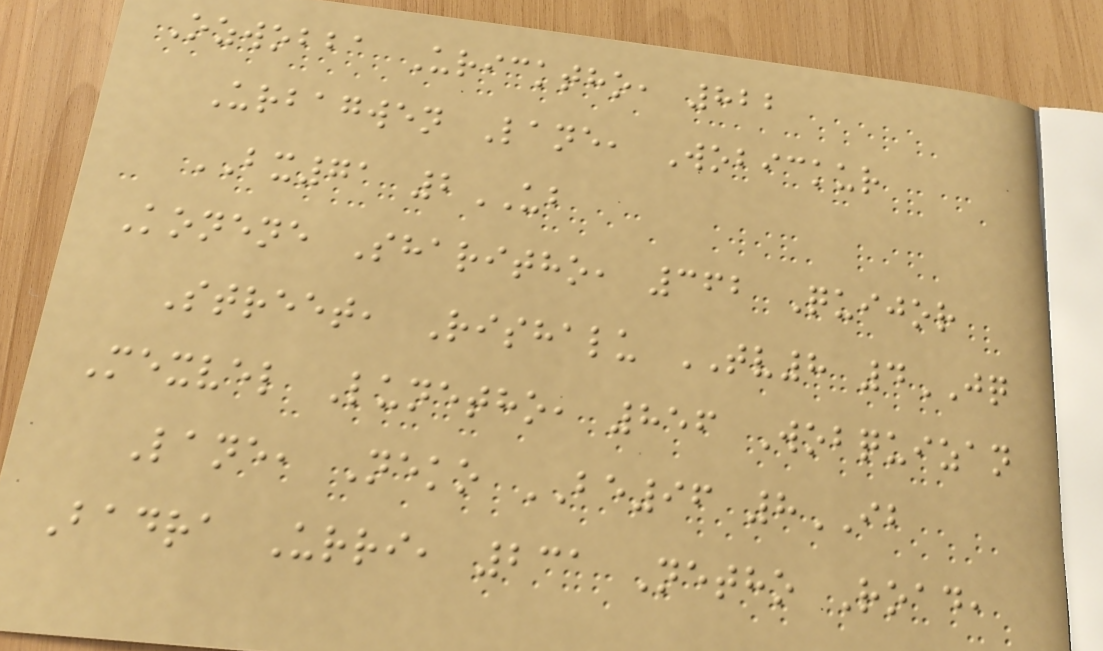Ozwobba Uricktho, 822
Urbagwen Lane, Wobickur
BX71 2UB
Konene Sharitho, 362 Quijor
Street, Rishalu TV8 4JQ
Mexvel Lunetho, 856 Wobquizan
Lane, Neko BE96 8IB
Badra Urri, 231 Netho Road,
